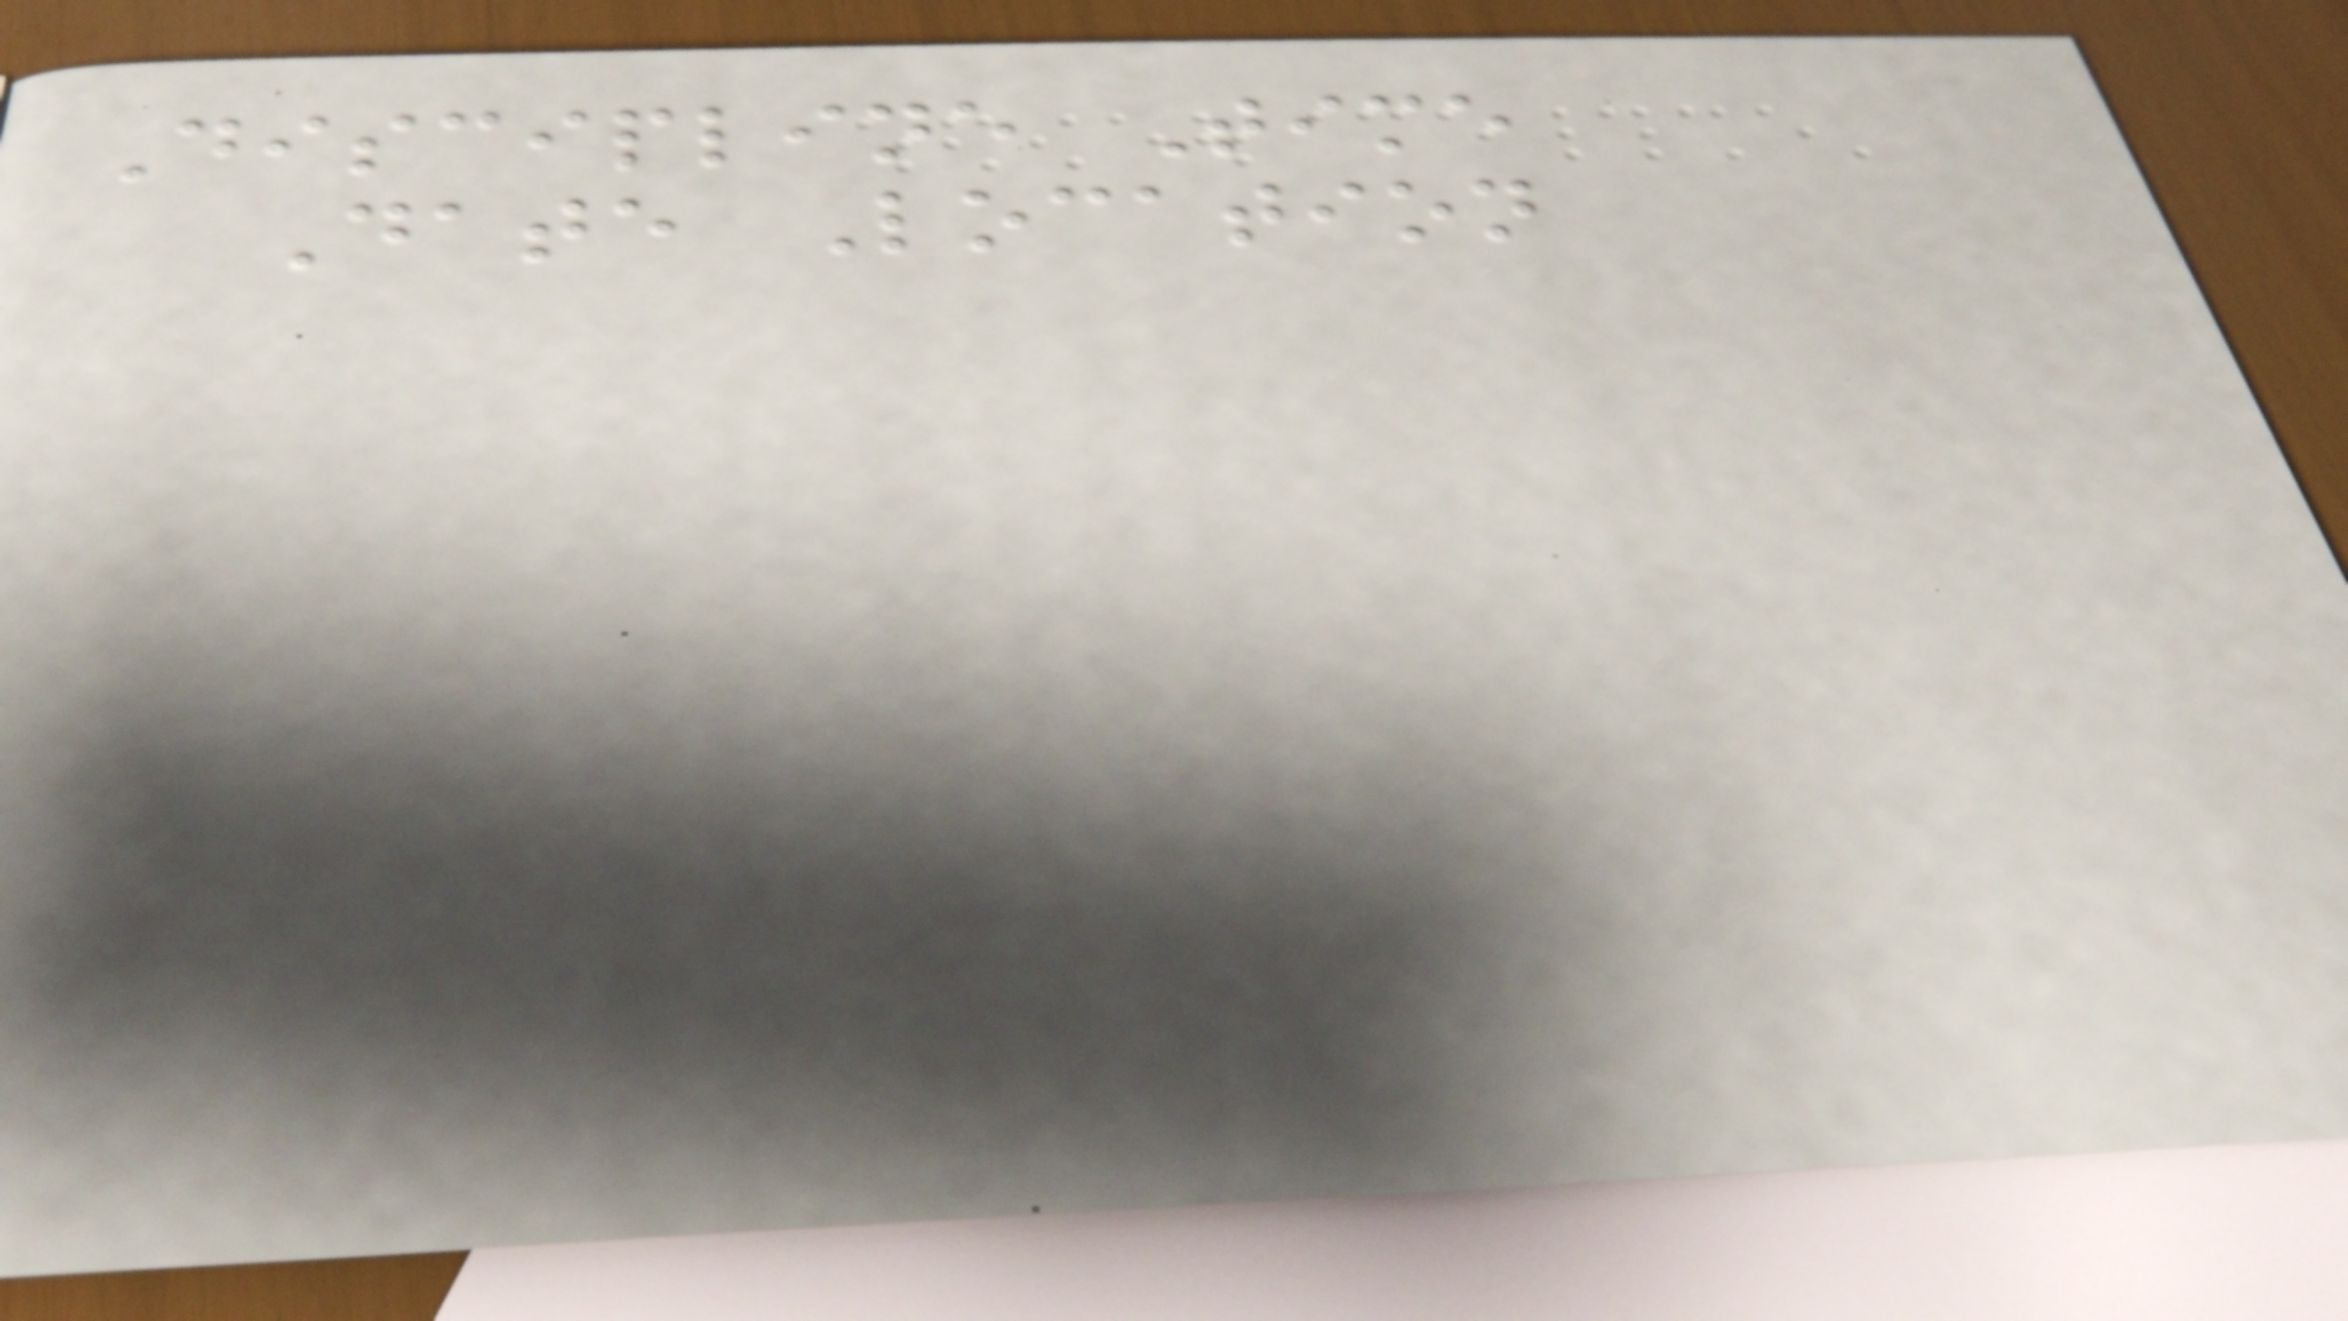Discipline Time
Date Location
